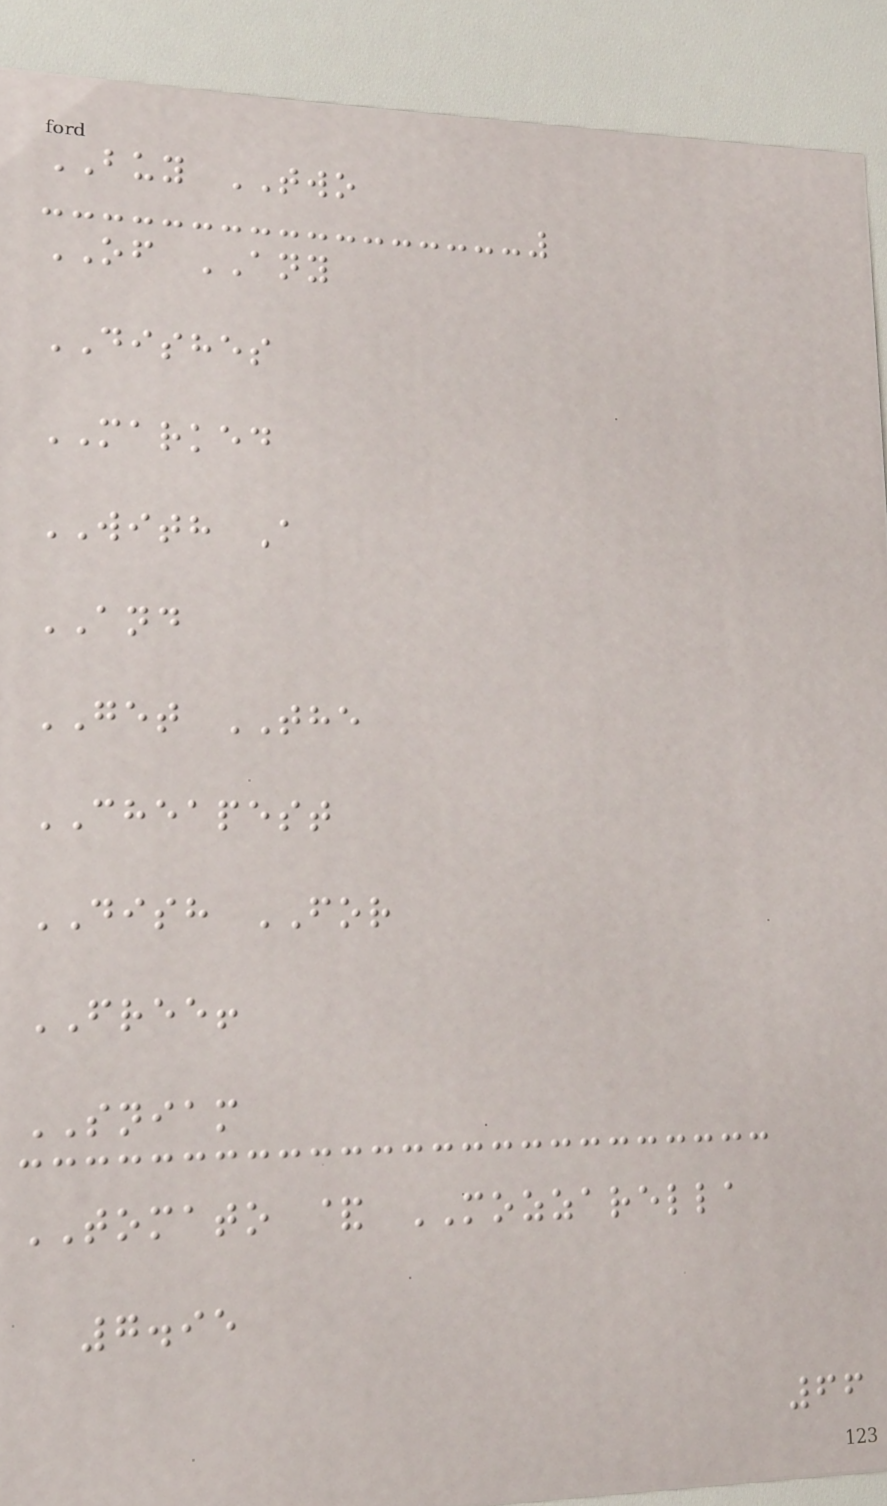BUY TWO
OF ANY
DISHES
MARKED
WITH A
AND
GET THE
CHEAPEST
DISH FOR
FREE!
SNIAM
TOMATO & MOZZARELLA
7.95
66
